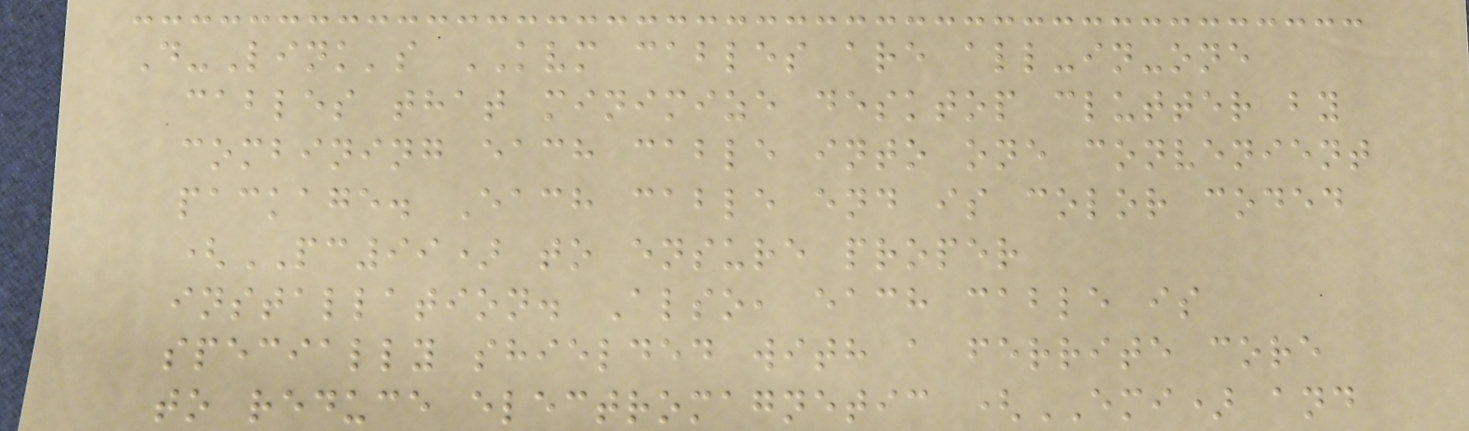D-Link's KVM cables are all-in-one
cables that minimize desktop clutter by
combining each cable into one convenient
package. Each cable end is color coded
(PC99) to ensure proper
installation. Also, each cable is
specially shielded with a ferrite core
to reduce electromagnetic (EMI) and
